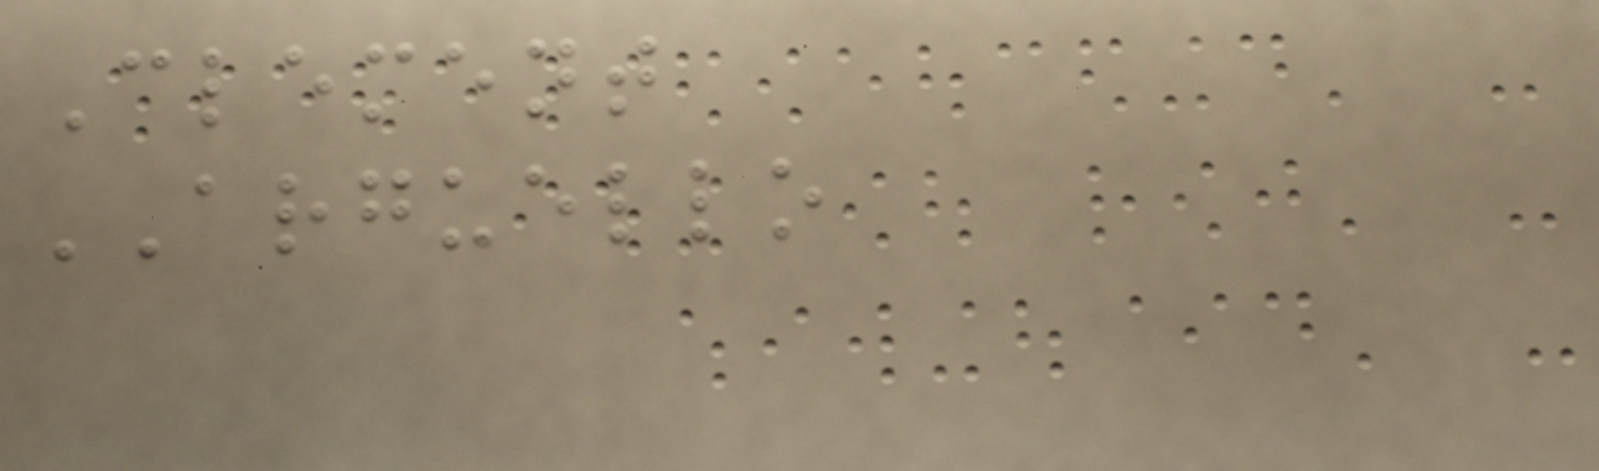Clement
ARGUELLO
